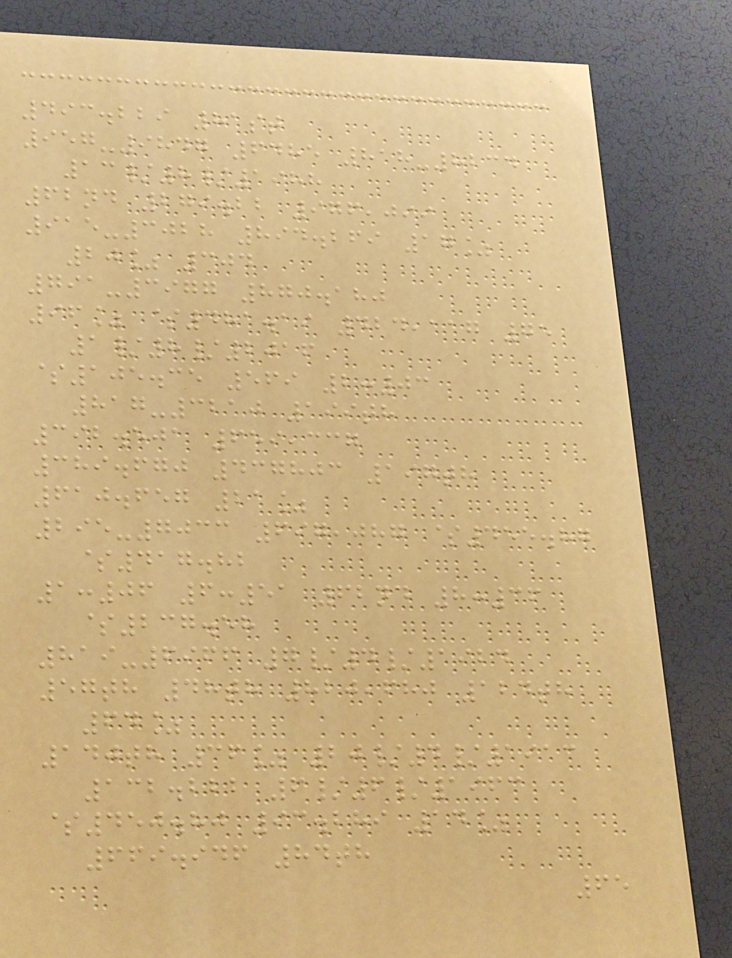493.229 81st
957-9847 6485 818-8234
13/8/1988
62nd 279.22 976,099
915-3028 894.269 17%
20% 304
791-3977 870.180
96% $481.19 424,117 75
1/8/2016
$105.35 569 2:03
817-3210 199th
392.501 659,337
389.670 437803 197th
610.657 21%
295-7033 697,087 $455.87
$417.82
1:06 6:51 62nd 8:36
$237.58
819-6966 7/4/1924
57th 48th 820,680 124th
64%
140th 36% 20/4/1913
132.222 6/6/1963
$450.80 93.289 14%
669.946 84th
65
